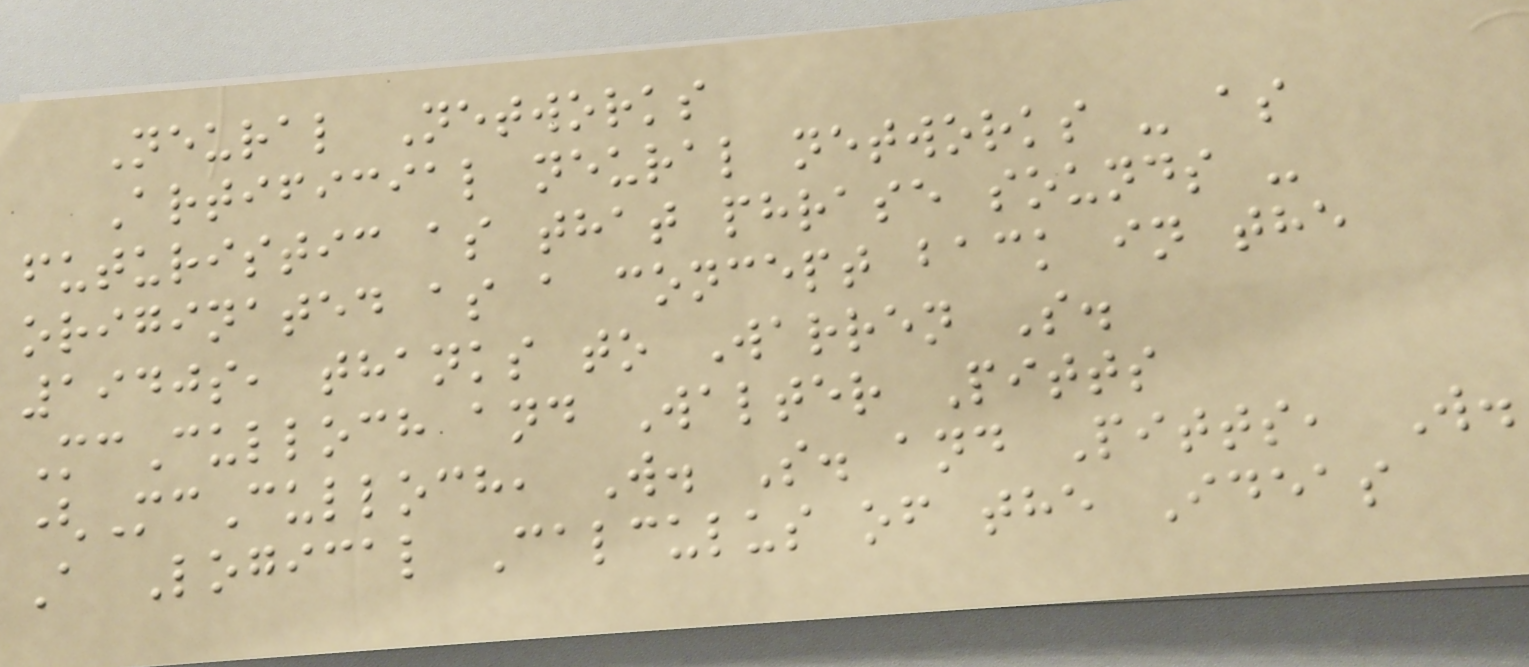Neural Networks
Artificial neural networks - as
futuristic as that phrase sounds -
originated as a concept back in the
1940s, thanks to Warren S.
McCulloch and Walter Pitts
(McCulloch, W. S. and Pitts, W.
A Logical Calculus of the Ideas
